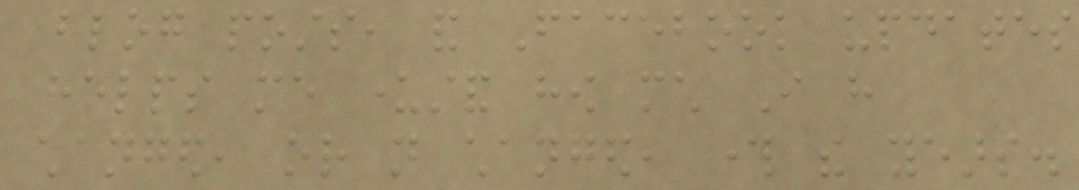blog posts, and Facebook updates
helps me understand how much I have
changed, or not changed, through the years.
